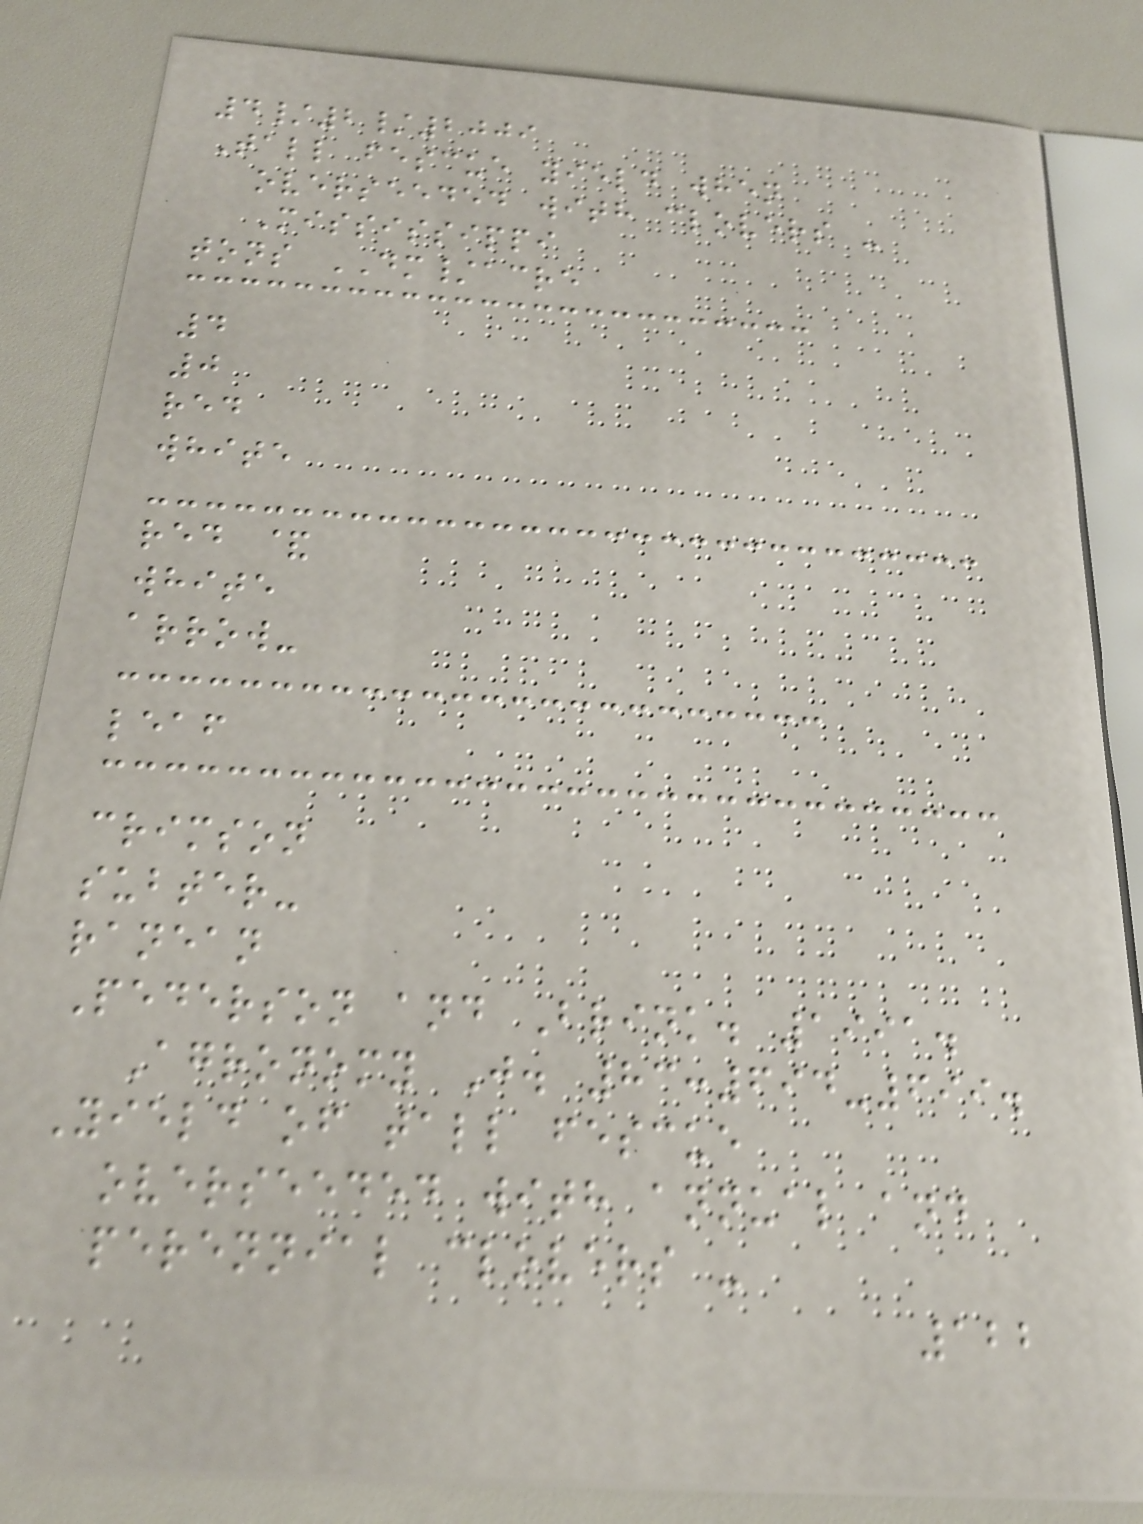4/2/2009
Tall fescue yield when
overseeded with clovers -
Mississippi
tons DM/acre
4
0
red
white
red &
white
arrow-
leaf
crimson
subter-
ranean
Pederson and Brink. 1991.
Agronomy J. 83:694-699.
Yield of tall fescue
overseeded with annual and
perennial clovers -
122
